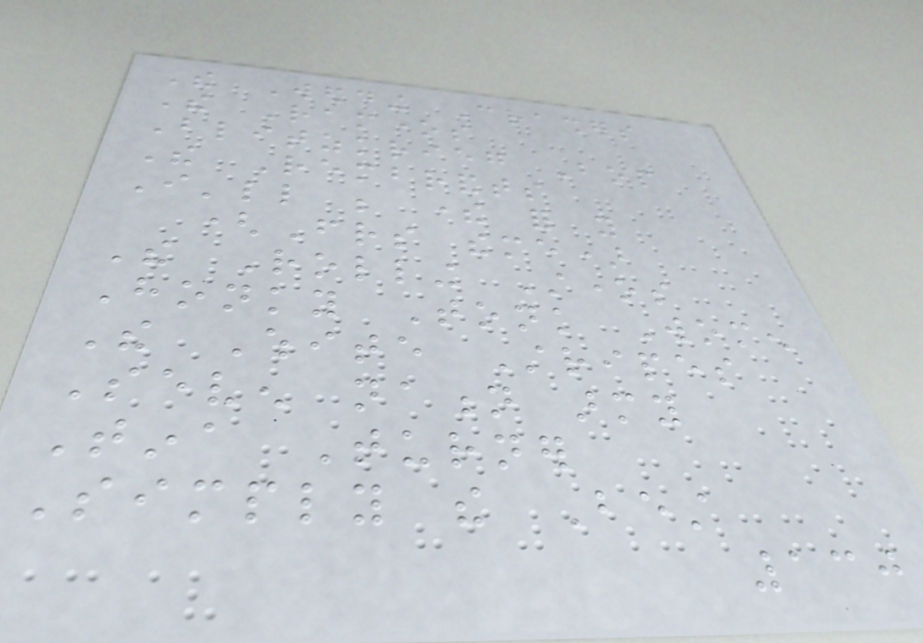The Wedding Crashers
The Ramones
Blitzkrieg Bop
The Rembrandts
I'll be there for you
(Friends theme)
The Rolling Stones
Honky Tonk Women
The White Stripes
Seven nation army
Tina Turner
Simply the Best
130
